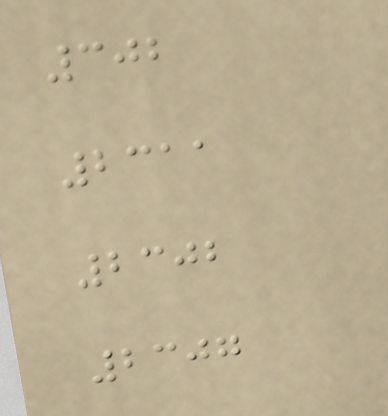302
2311
2302
2307
